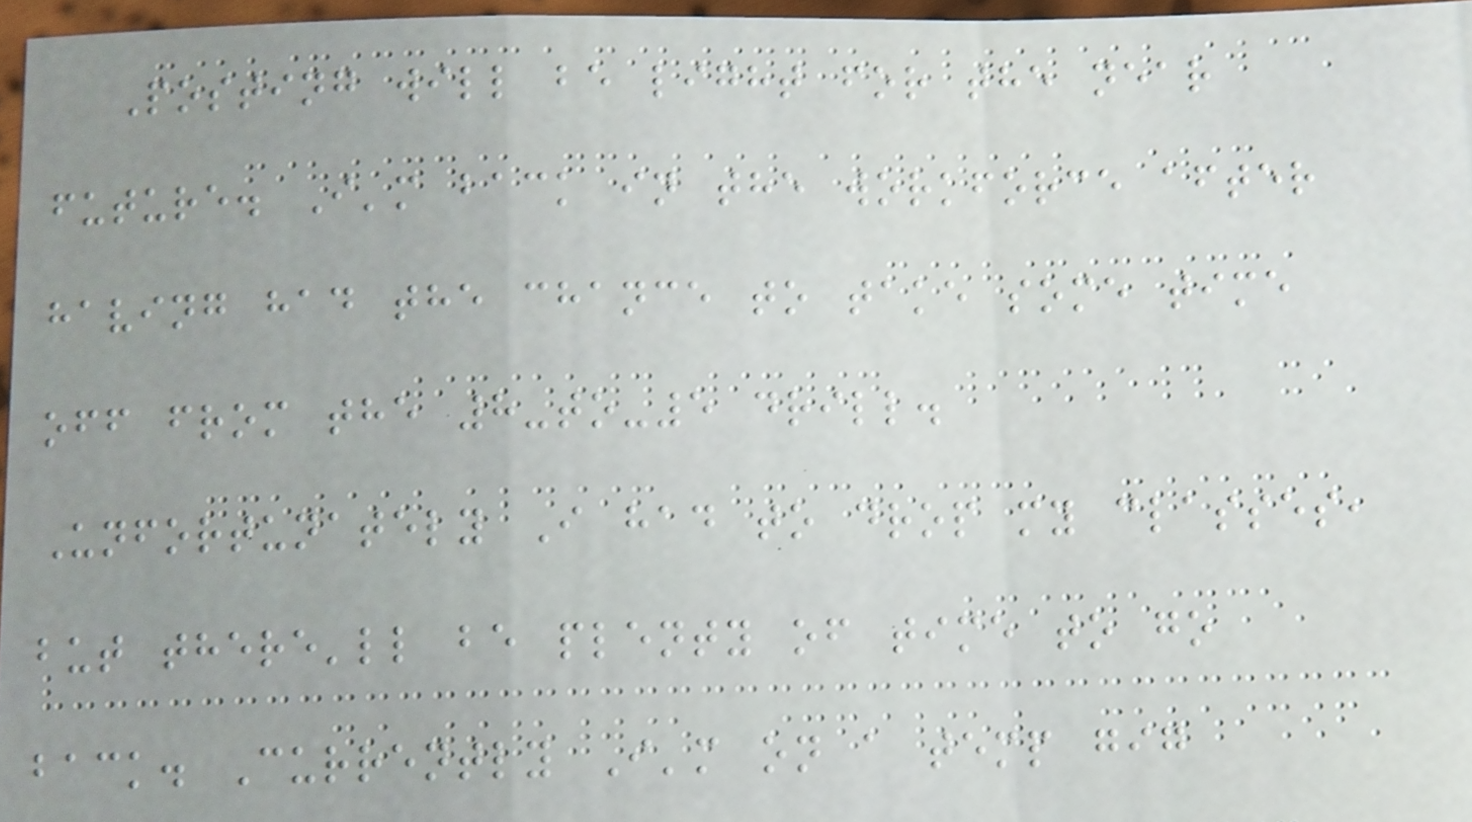Posting will be light for the near
future. I'm back in the workforce after
having had the chance to take some time
off from the 8-to-5 drill.
Unfortunately I had to drop my classes,
but there'll be plenty of time to go
back. Currently I'm on a temp gig
